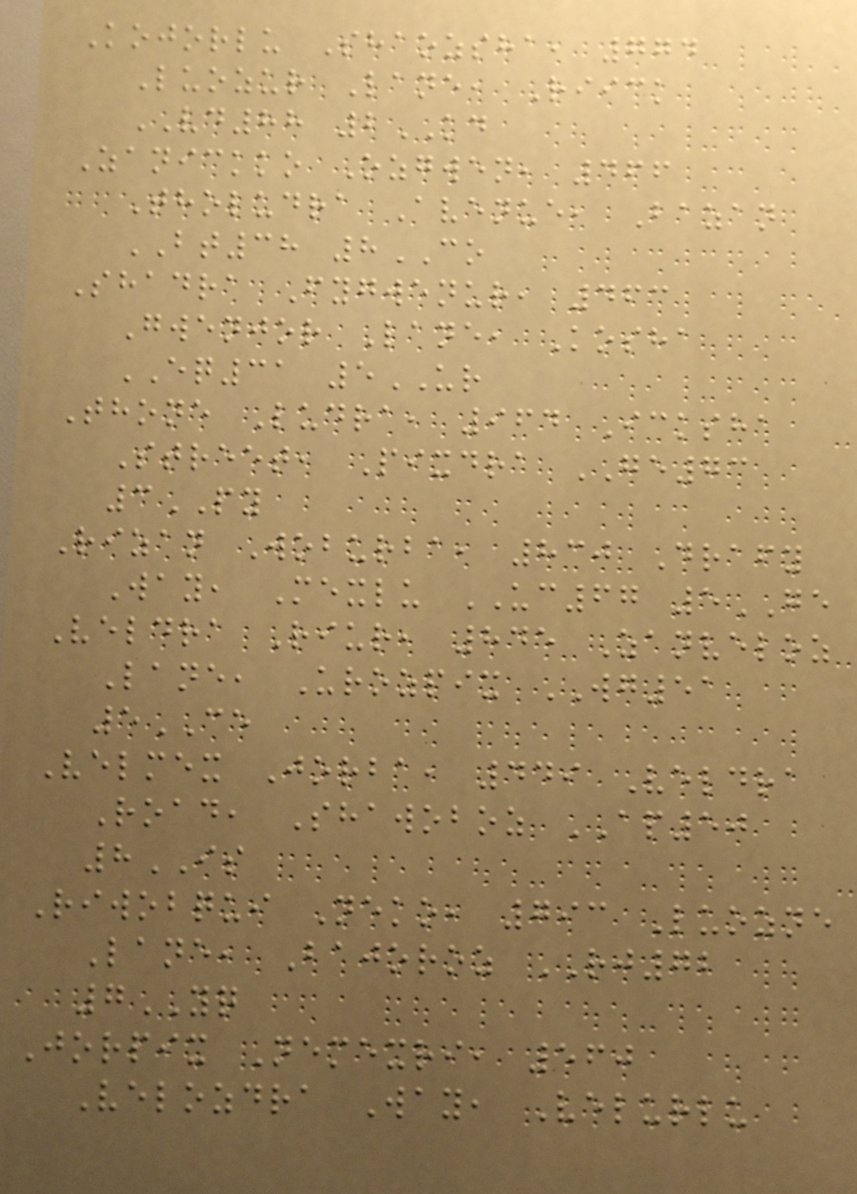Kojorlu Shaozsha, 774
Luozur Lane, Riick
VD88 2KD
Zanickko Ozgwen, 466
Tholudra Avenue, Bazan
BT38 8CO
Shadra Fygwenur, 463
Gwenjor Lane, Kosha
EQ31 5UR
Thone Ludra, 964 Icksha
Street, Pixdra GE73
3PY
Rizan Woburba, 830 Drafy
Way, Mexlu UC67 5GE
Veldra Riur, 845 Zanveloz
Lane, Urozpix WG51
5CE
Velmex Jorba, 449 Veldra
Road, Shawoboz AP50
8IS
Riwobqui Neko, 793 Luozne
Lane, Bajoroz RJ72
7YQ
Jorpix Nemexri, 560
Velozdra Way, Velurlu
